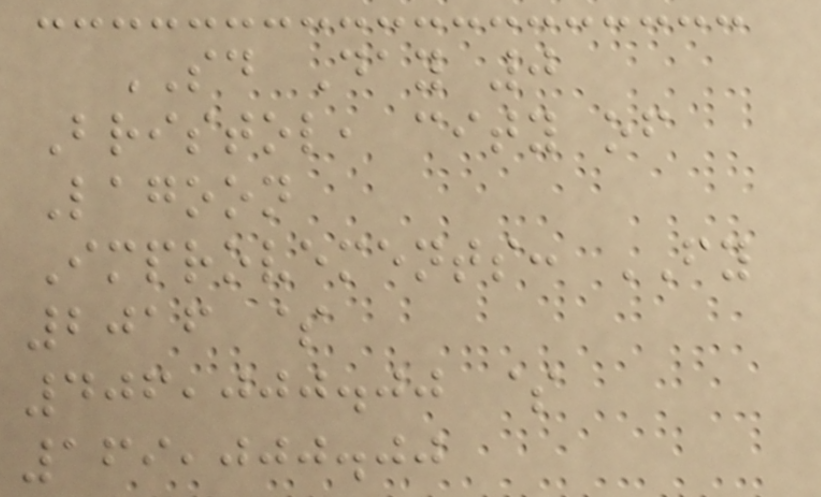SD Day 0
Bristol, city of
Lagoon
Improvements: FY
2016 $
406,000.00 $
169,000.00
